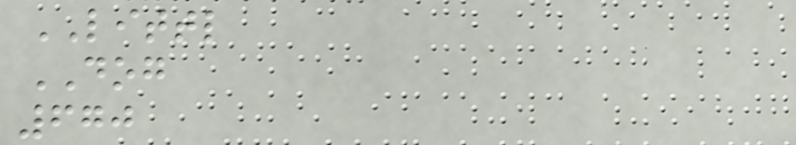LITTL
DOG
670
